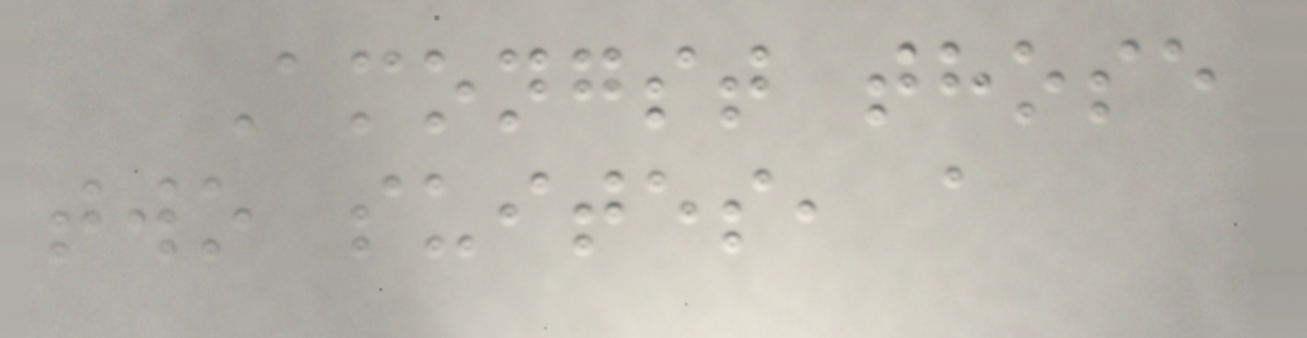Amongst those
two suites, a
